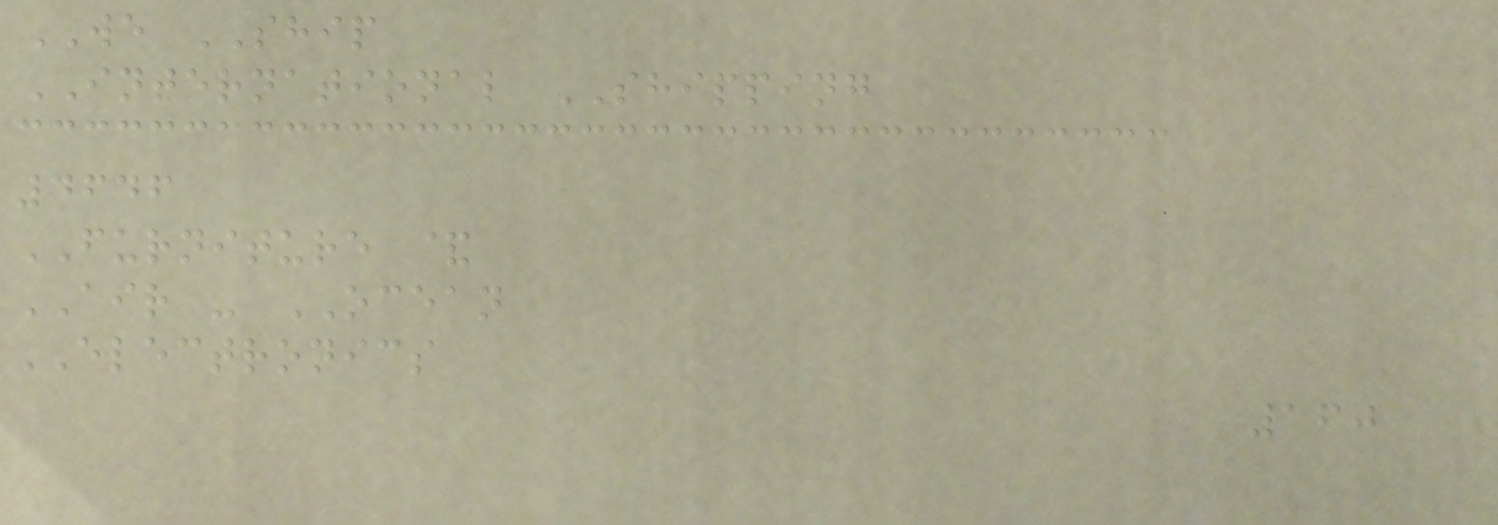WE SHIP
INTERNATIONAL SHIPPING
4646
FURNITURE &
AIR - OCEAN
ELECTRONICS
160
